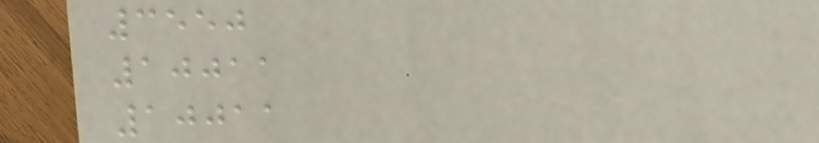3550
10011
10011
